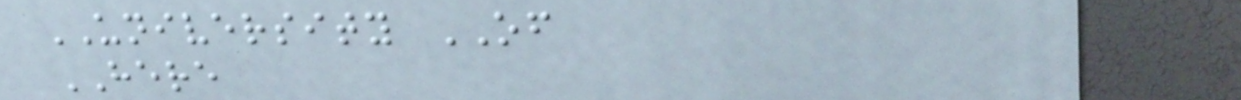UNIVERSITY OF
HERE
